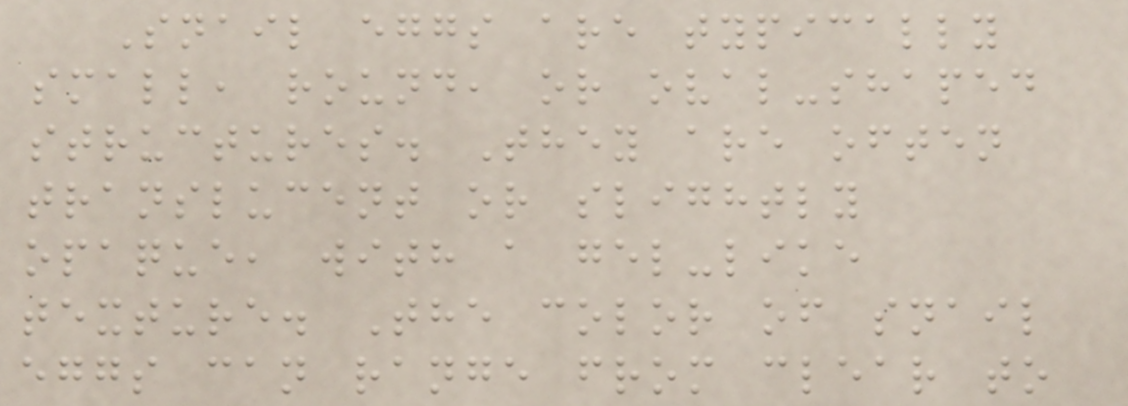Snail eggs are typically
small, round, or oval-shaped
structures. They are often
translucent or slightly
opaque, with a gel-like
texture. The color of snail
eggs can range from clear to
